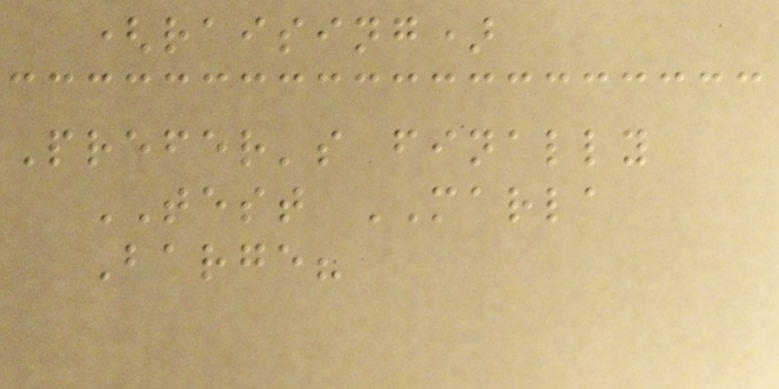(raising)
Prefer's finally
TEST MARLA
Barge?
